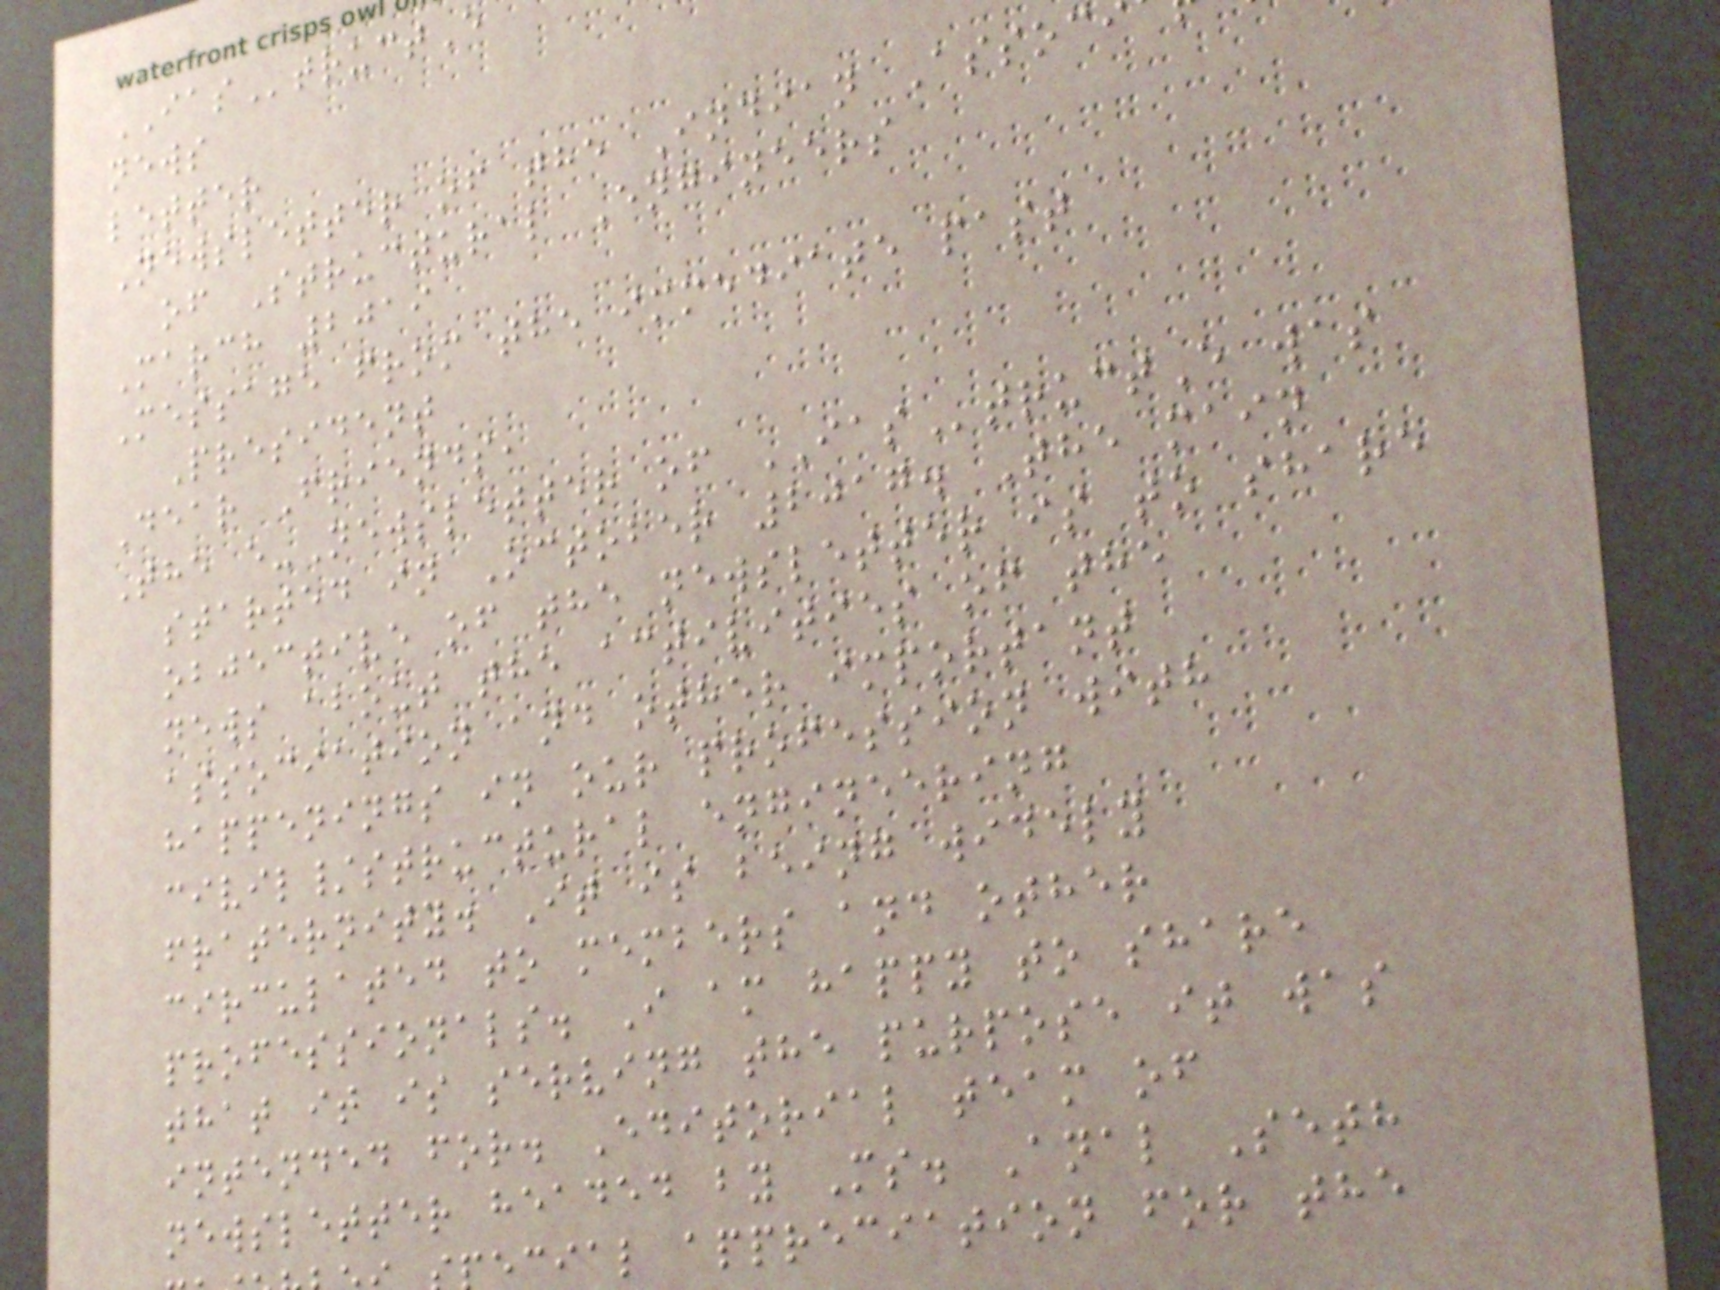IAStructE
news
letter
Newsletter of the Indian Assoc
of Structural Engineers
March 2019
Message from the immediate past
President
Dear Friends,
The e-Newsletter of IAStructE was
started in October 2017. The main
objective of the newsletter is to share
news about the activities of the
association and other important
happenings in our profession with
civil/structural engineering
fraternity. It is being widely
circulated to members and other
professionals. I am happy to share
that it is serving the purpose it was
intended for. Editorial team of
newsletter headed by Ms. Anal Seth
ecial appreciation for the
